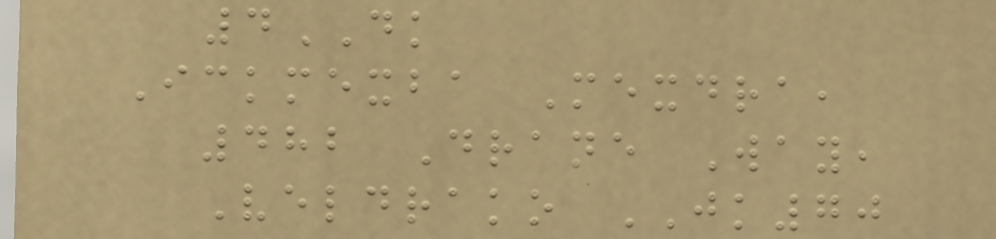4DK
Ickmexba Mexdra,
482 Drane Way,
Veldrako JK70
